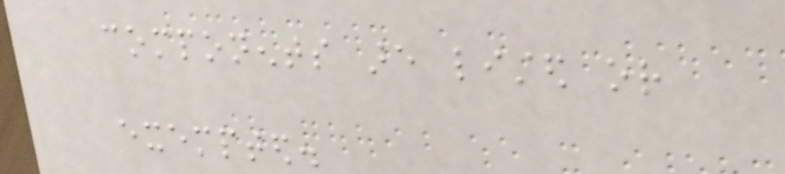components are listed or
exempted.
